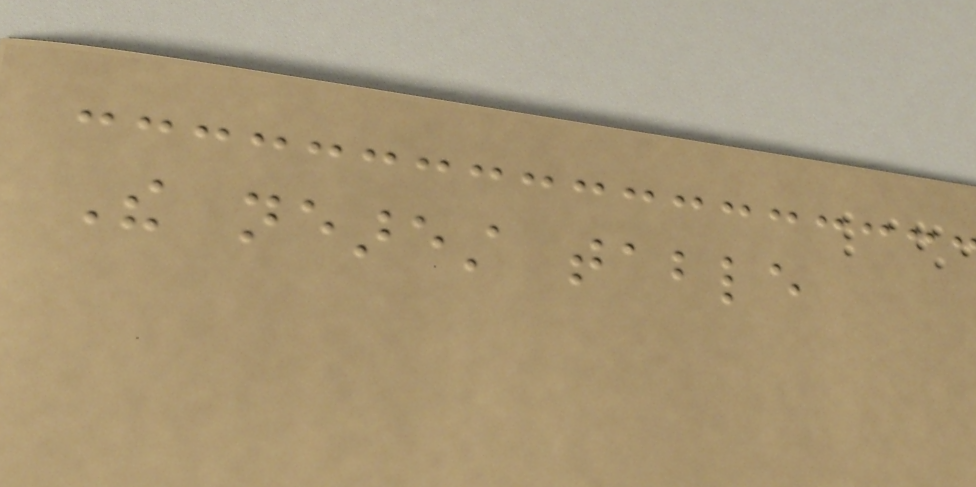The nearest table
